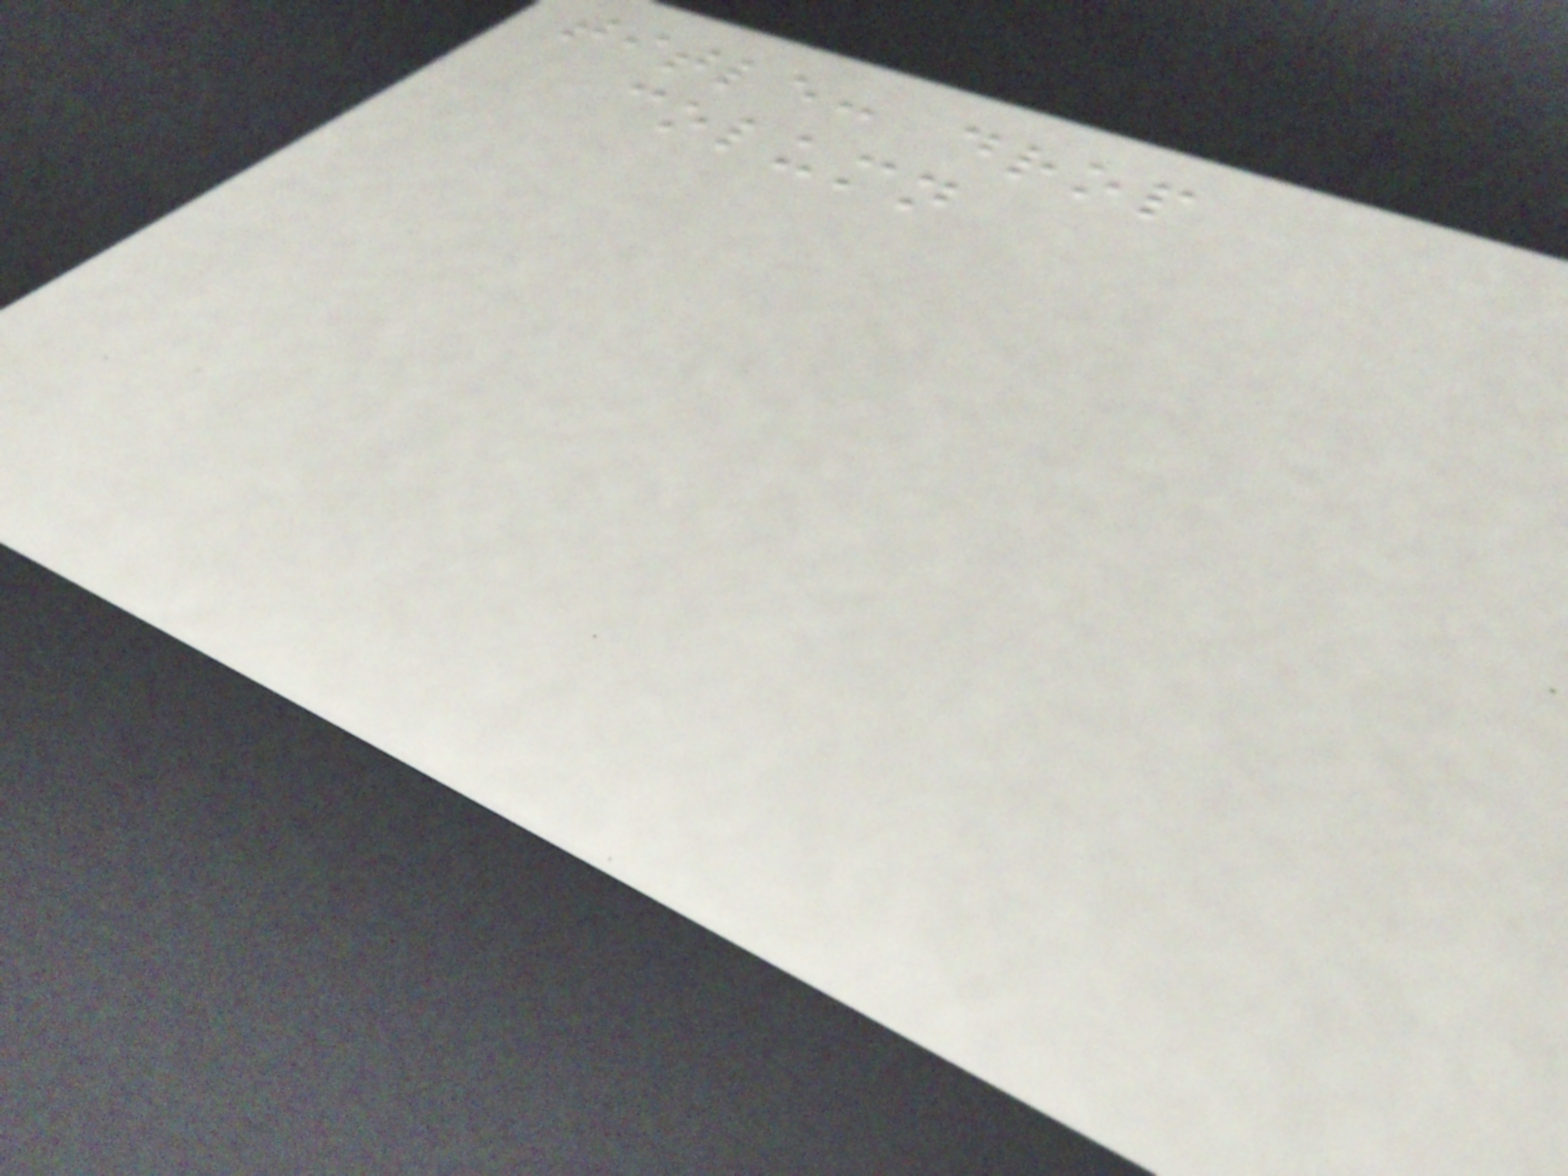title: drop
column
